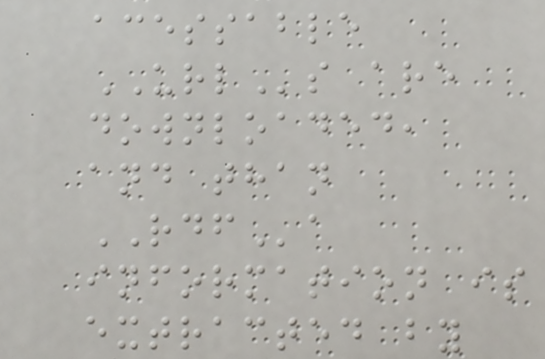acessable
URLs are
downloaded,
and than
RDFa
information is
extracted by
